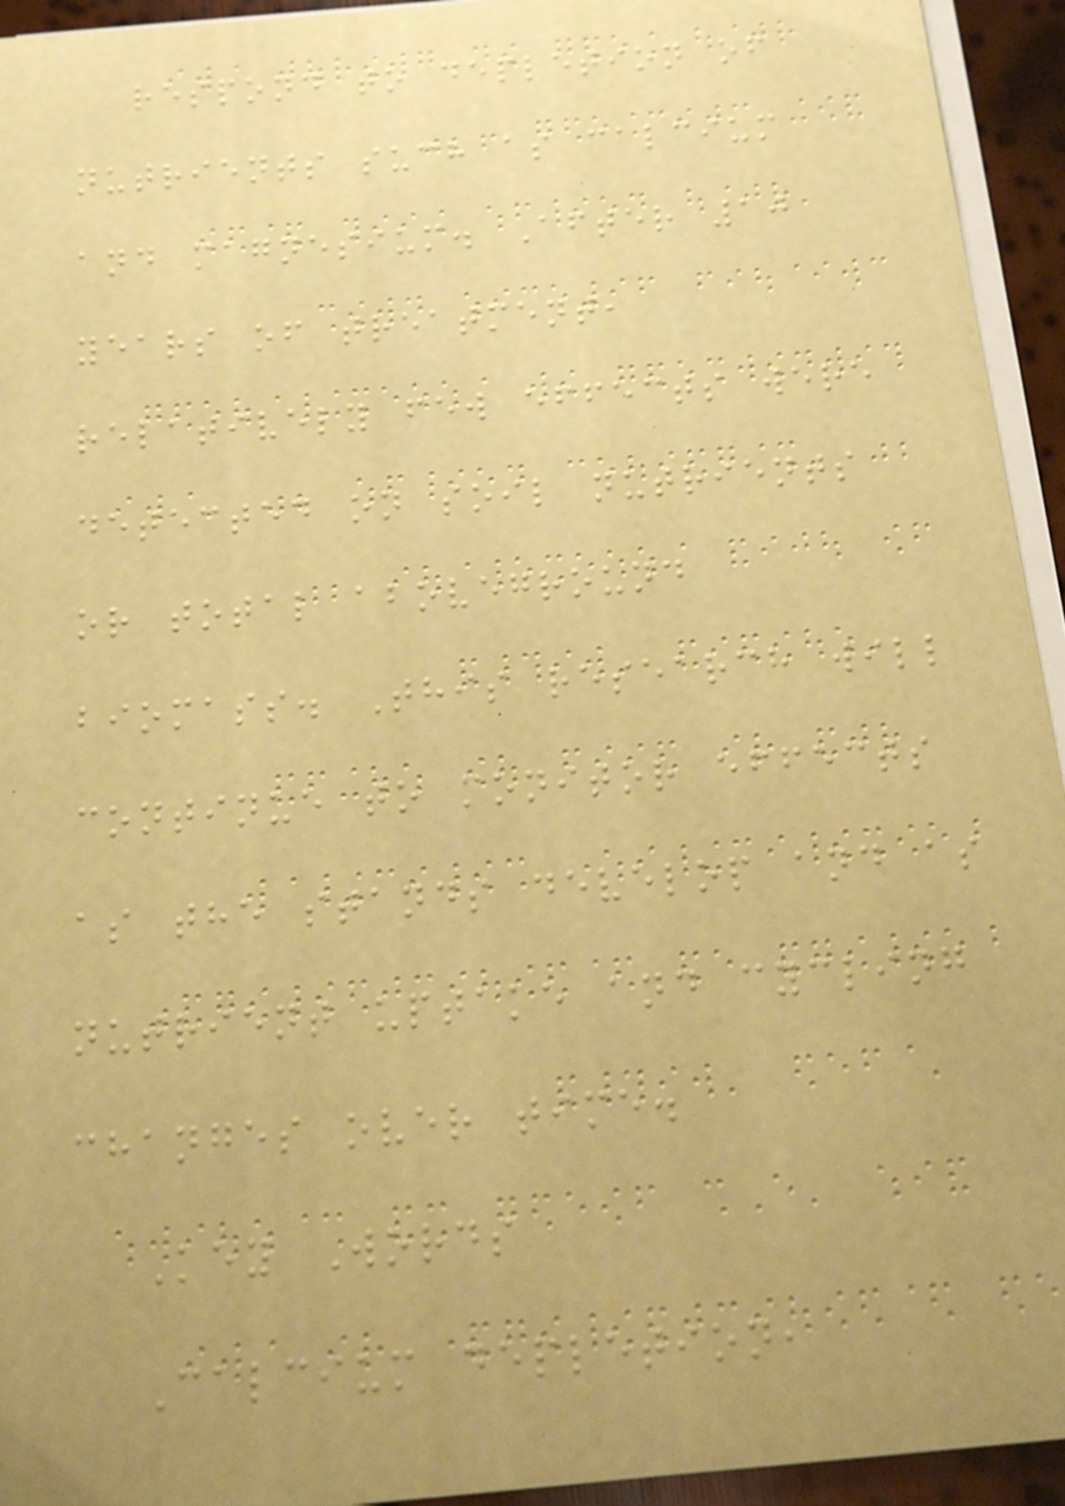respond to depletion of
nutrients such as calcium
and magnesium. After 10
years of treatment,
relatively few effects were
detected on soil nutrients
or total aboveground
biomass. This research will
continue to monitor effects
as the stands develop and as
nutrient uptake and cycling
changes over time.
Key Words
Calcium depletion,
